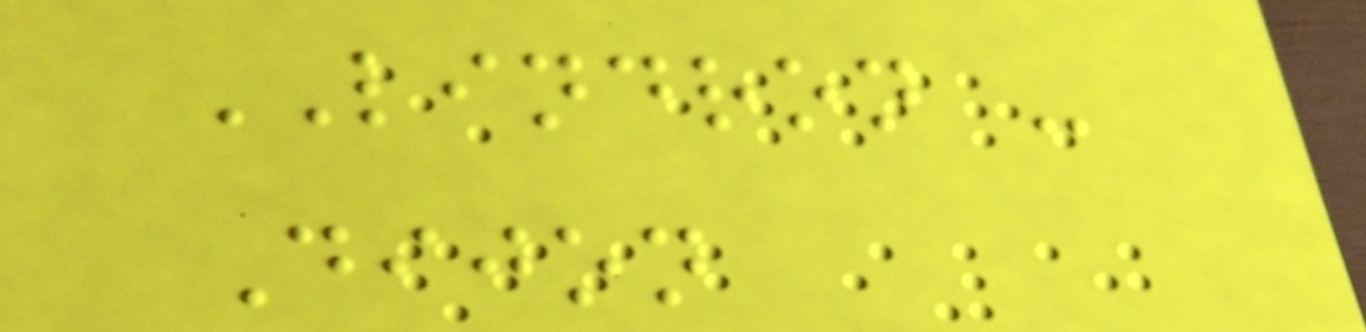LINDRON -
Dijon
